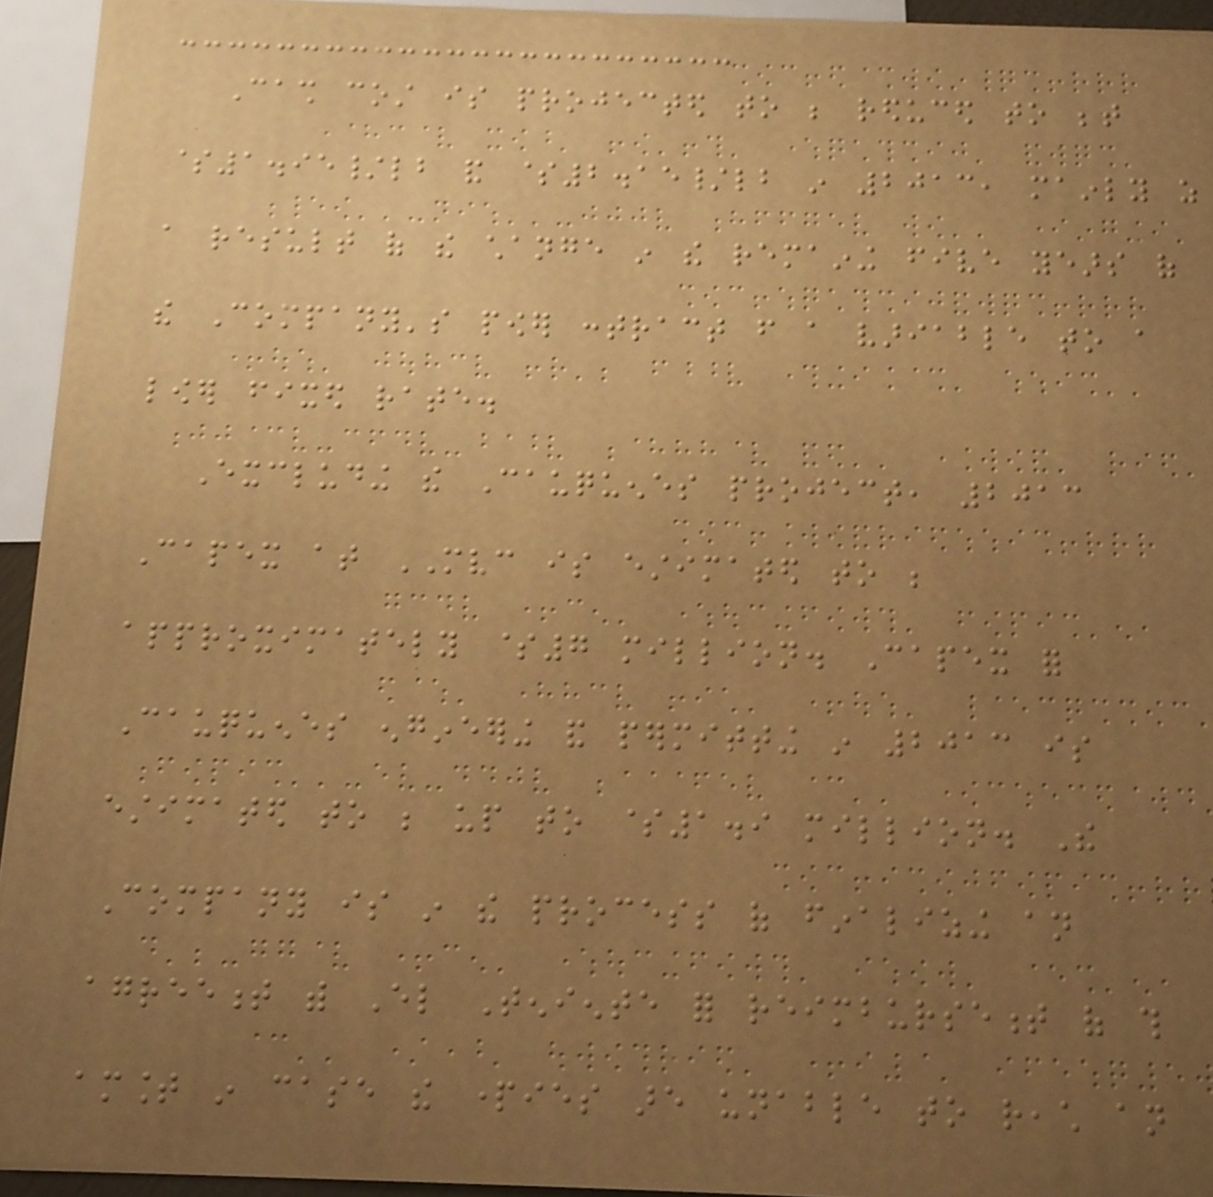Cash cost is projected to be reduced to between
$1.95/lb and $2.15/lb in 2013, mainly as
a result of the change in the remaining five years of
the Company's power contract from a variable to a
lower fixed rate.
Excluding the Cauquenes project, 2013
Capex at MVC is estimated to be
approximately $7 million. Capex for
Cauquenes engineering and permitting in 2013 is
estimated to be up to $1.9 million. The
Company is in the process of finalizing an
agreement with El Teniente for reimbursement of this
amount in case the parties are unable to reach an
